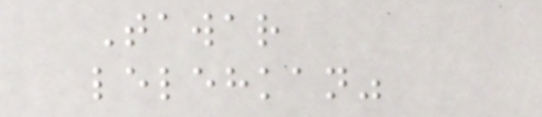Tawar
lelehkan"
